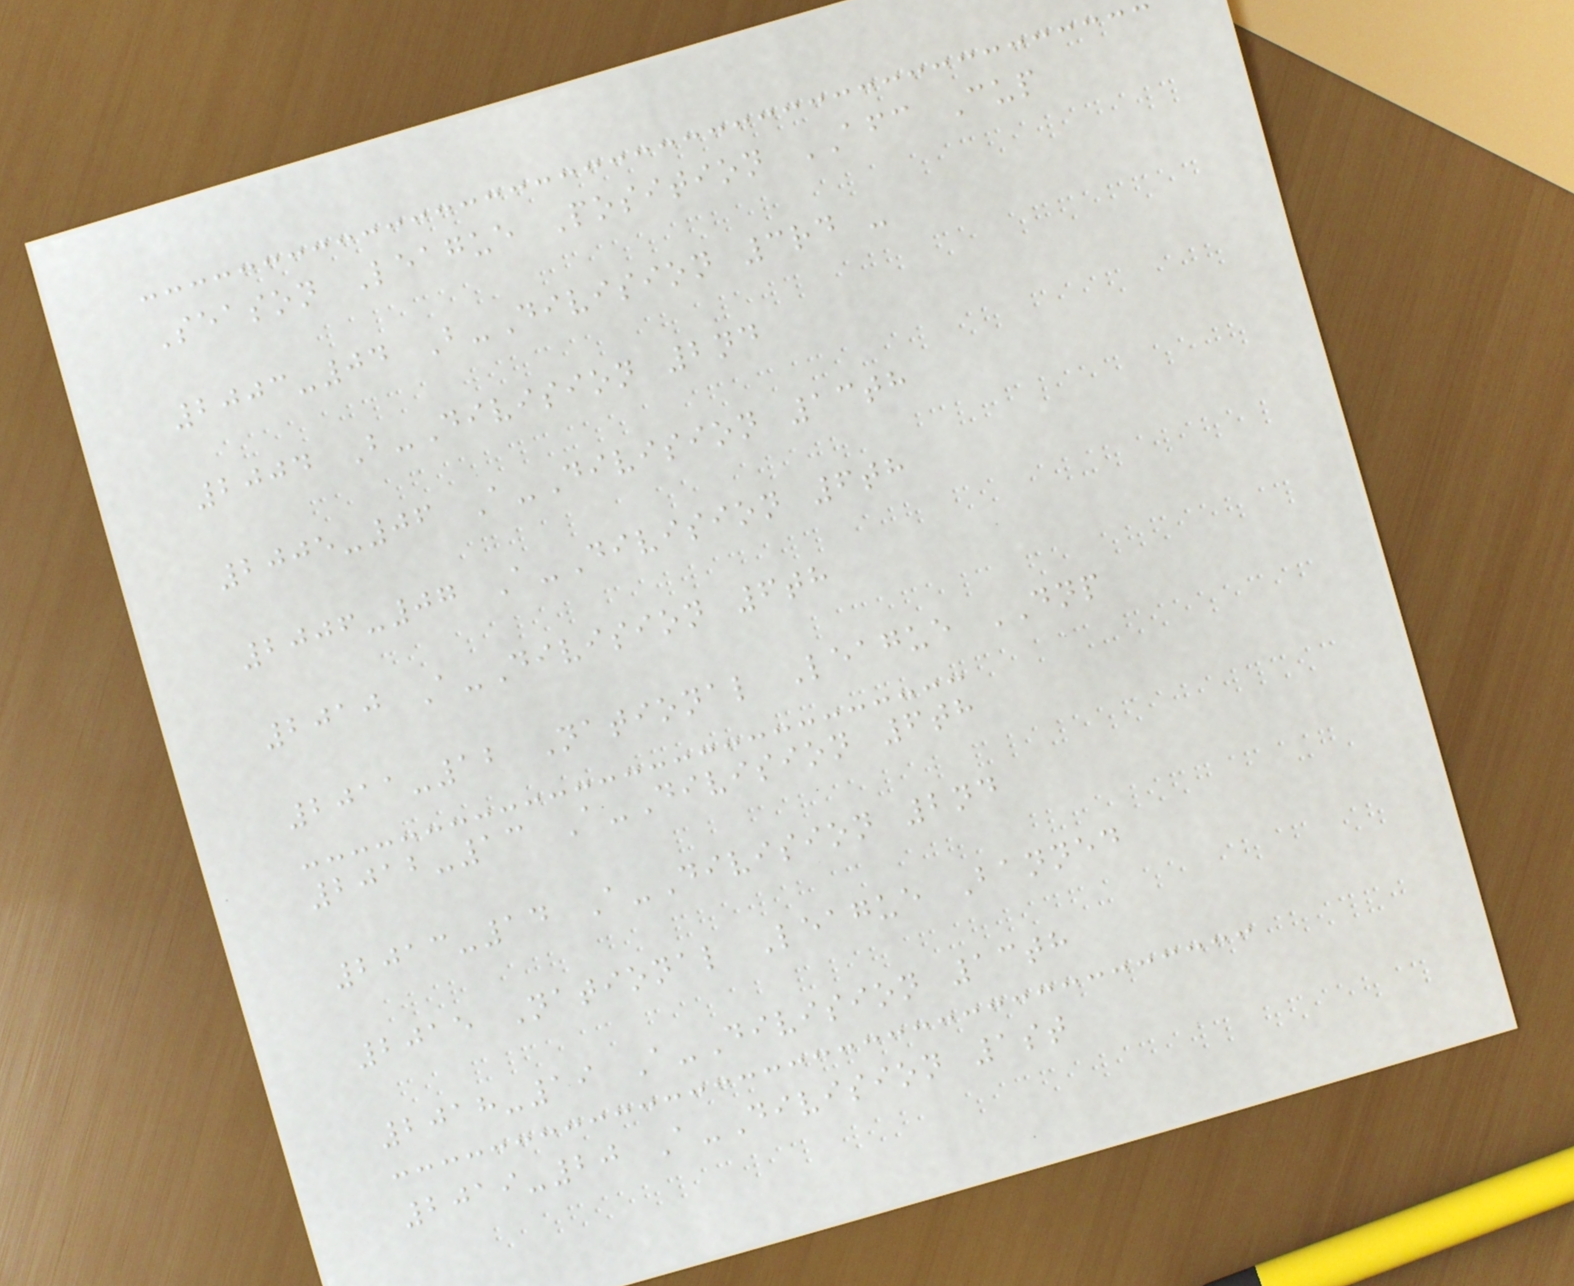Season League Position AFC Cup
2003-04 B-Division 3rd -
2004 B-Division 2nd
2005-06 A-Division 13th
2006-07 A-Division 6th
2010 A-Division 6th
2011-12 National League DNP
2012-13 A-Division 6th
2013-14 A-Division 2nd
2015 National League Banned
2018-19 A-Division 13th
2019-20 A-Division 1st
